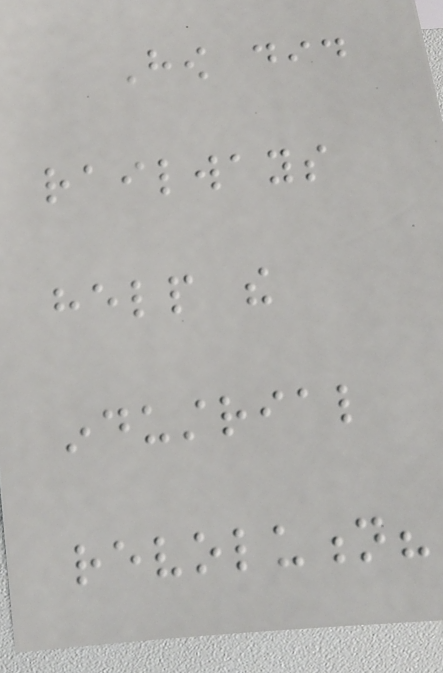How did
railways
help the
industrial
revolution?
